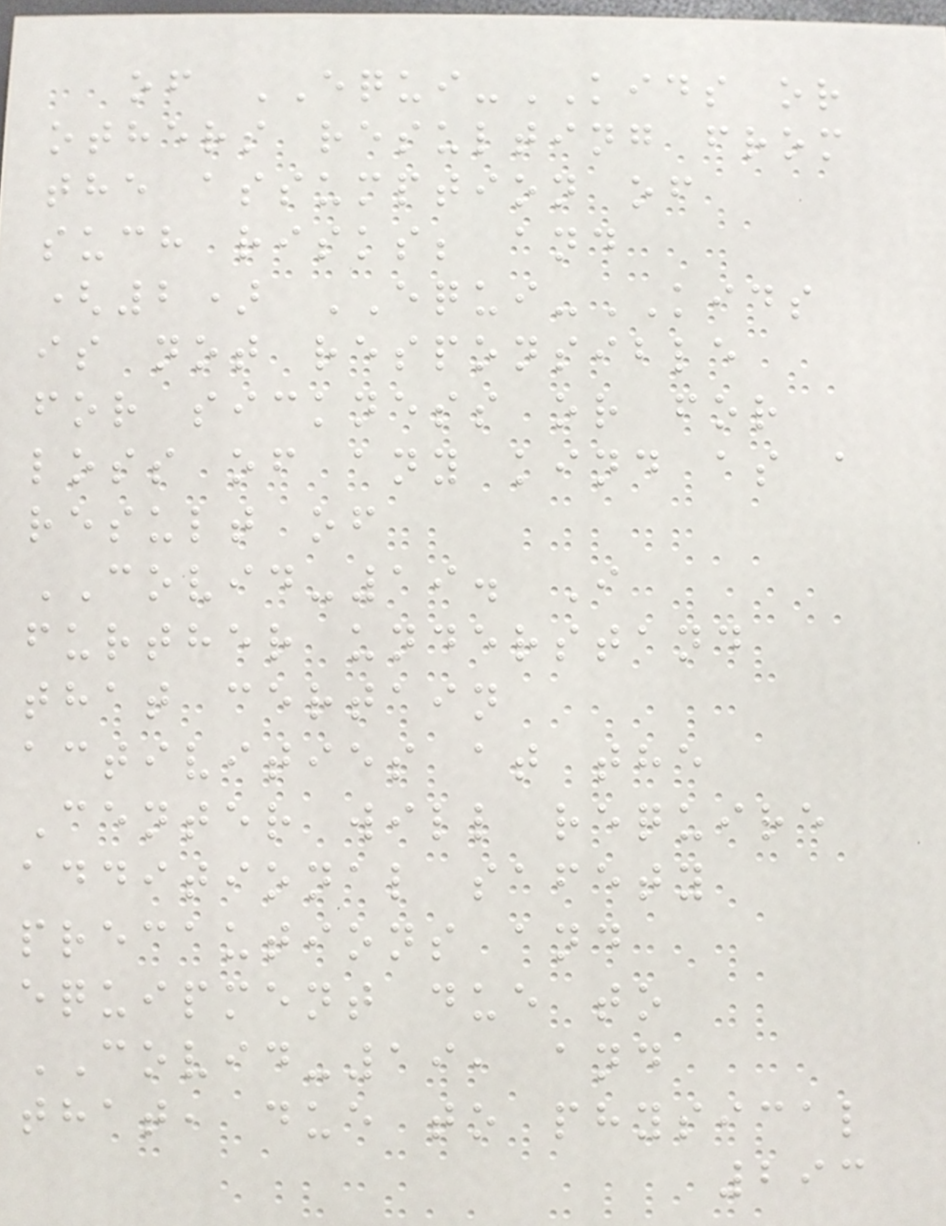of EQUI-KIDS or
others resulting from
the assumption of
such risks; and
(2) EQUI-KIDS
is not responsible
for sickness or for
loss of any kind as a
result of
COVID-19. I
further understand
that certain
activities at the
Center will require
additional safety
precautions and
equipment due to
COVID-19, and
that, due to physical
293
